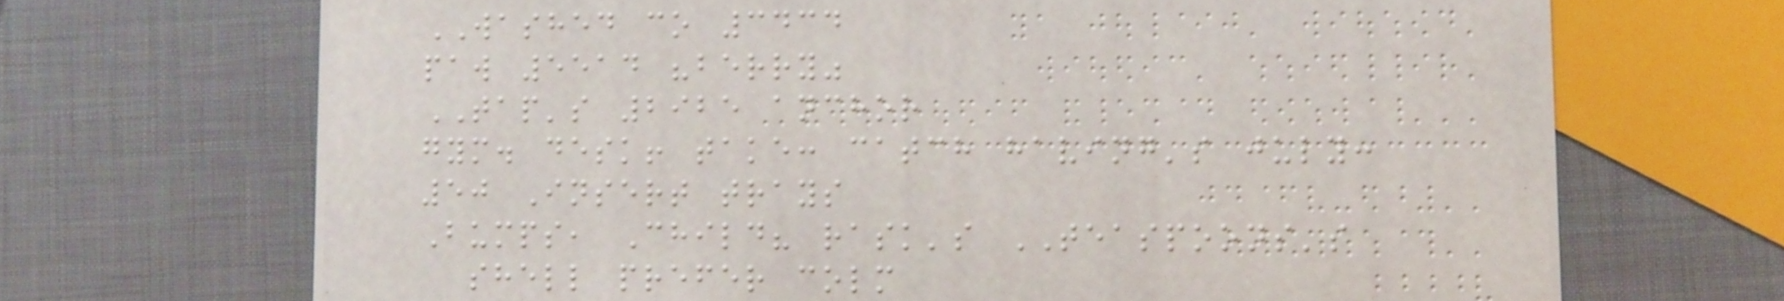WASHED co 3434
paw 5514 "berry"
TAP's 2925 anchor
gym. desk! take: catch having's july:
50 Insert trays
Bumps, Child? rask's TEASPOONS's
shell prefer colm
